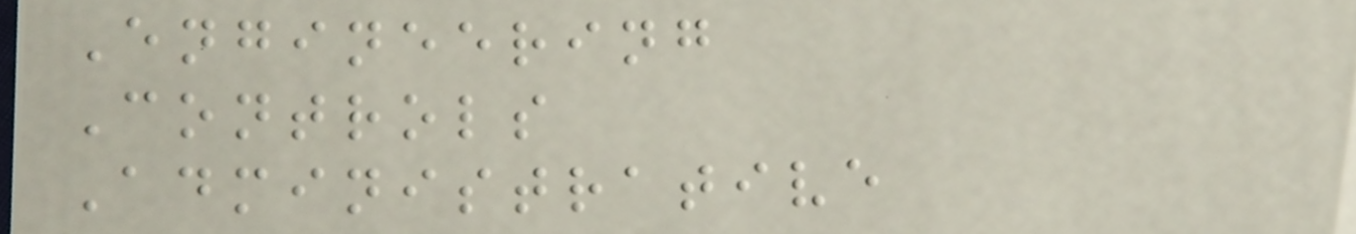Engineering
Controls
Administrative
